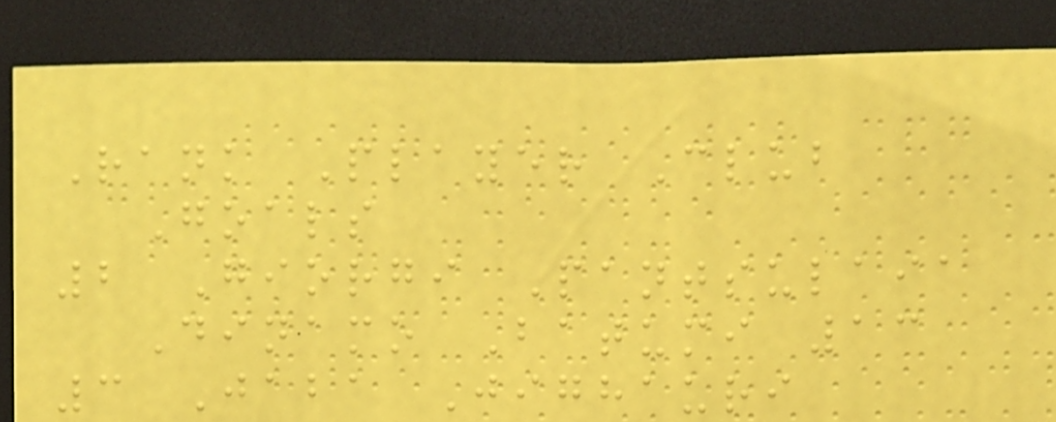Rank Player Club
Goals
2 Giorgi Pantsulaia
Dinamo Batumi 13
3 Jaba Jighauri
